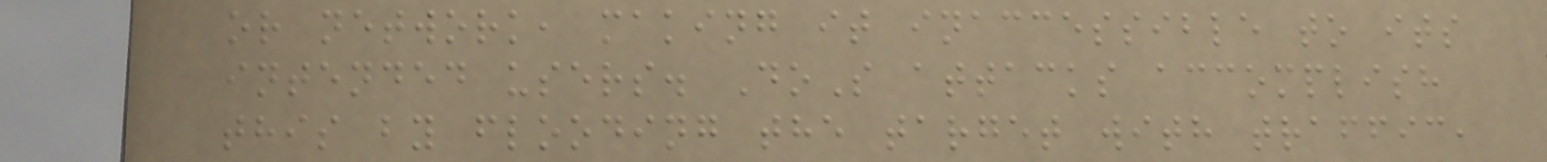or network, making it inaccessible to its
intended users. DoS attacks accomplish
this by flooding the target with traffic,
